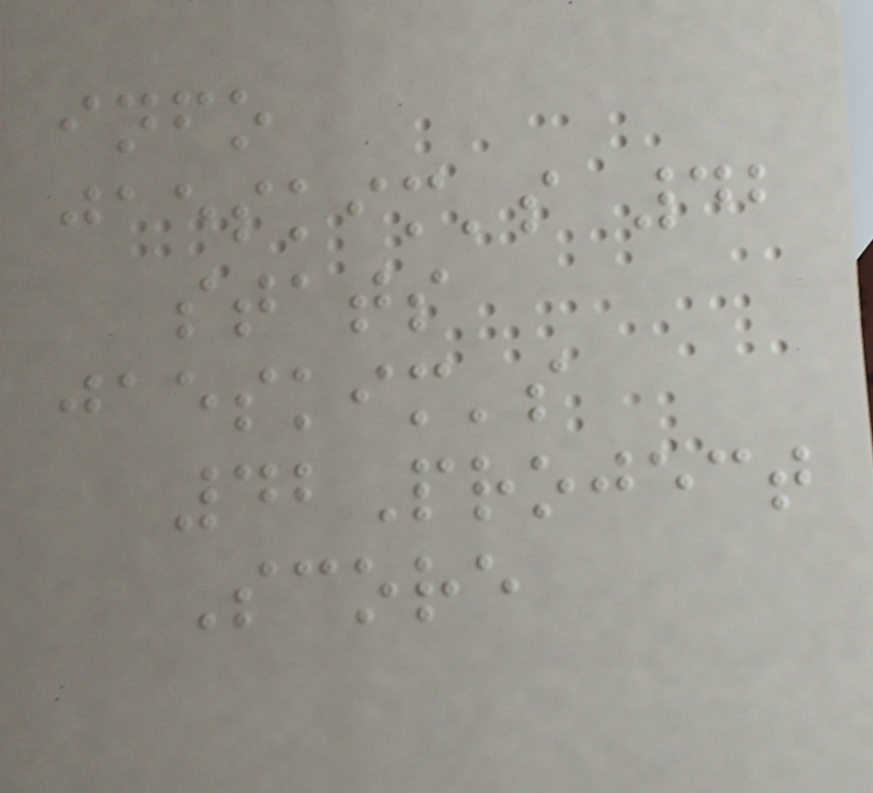info
jaeskim's 42
stats
jaeskim's
42Project
Score
